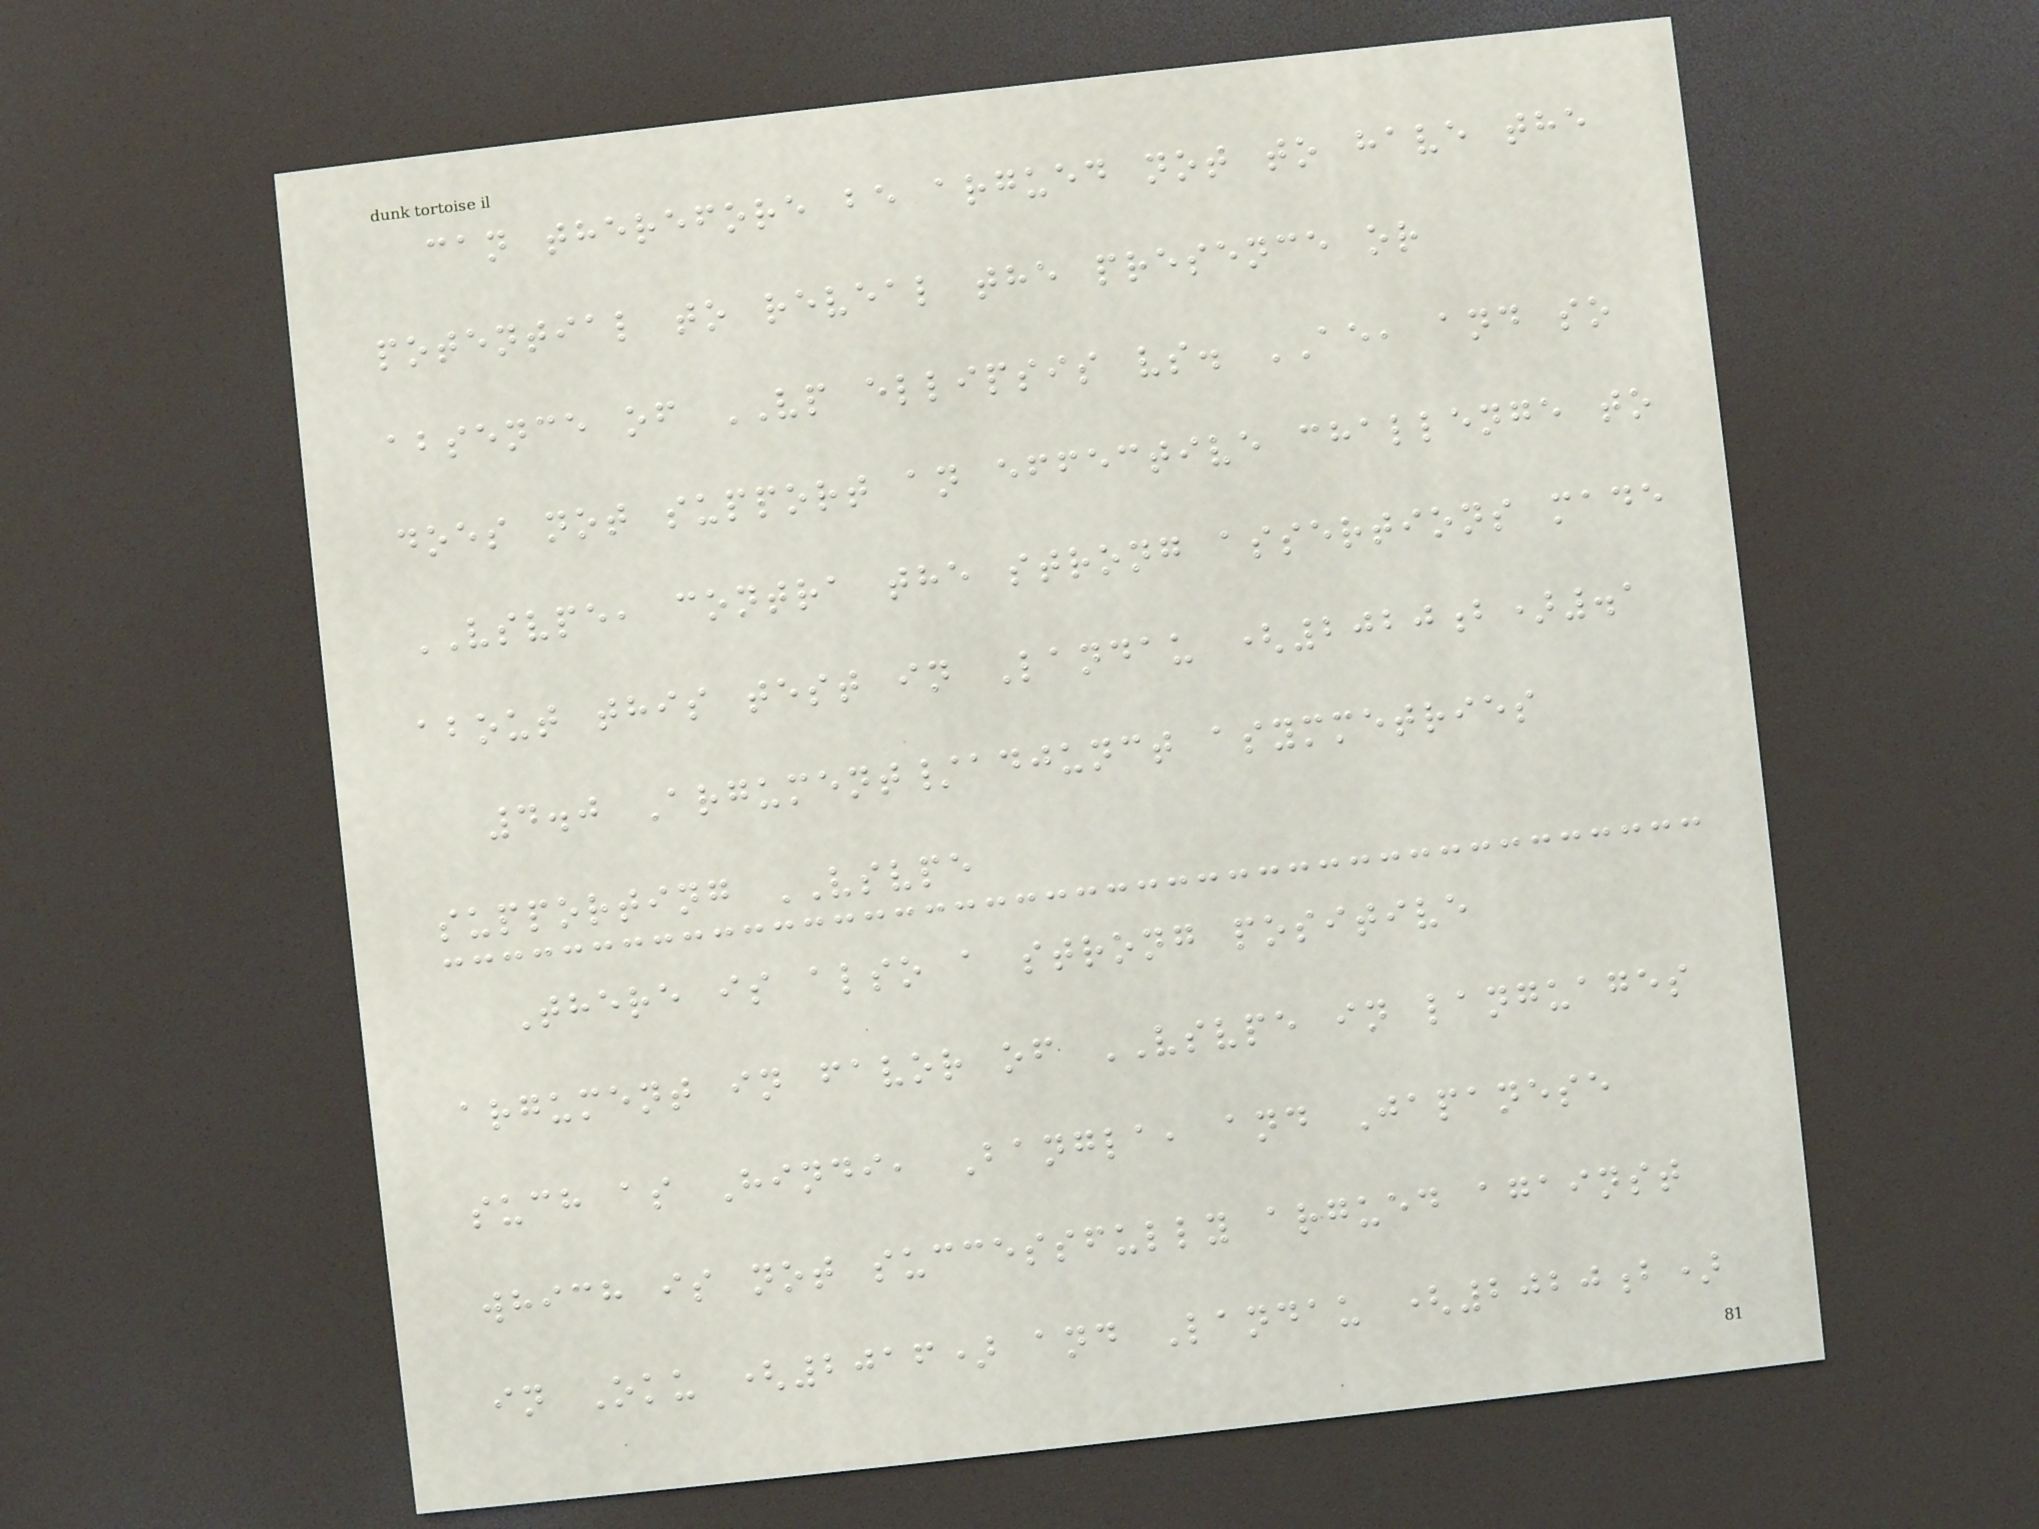can therefore be argued not to have the
potential to reveal the presence or
absence of VP ellipsis vs. AE, and so
does not support an effective challenge to
VSVPE, contra the strong assertions made
about this test in Landau (2020b).1
4.0 Argument/adjunct asymmetries
supporting VSVPE
There is also a strong positive
argument in favor of VSVPE in languages
such as Hindi, Bangla, and Japanese
which is not successfully argued against
in Oku (2016) and Landau (2020b)
